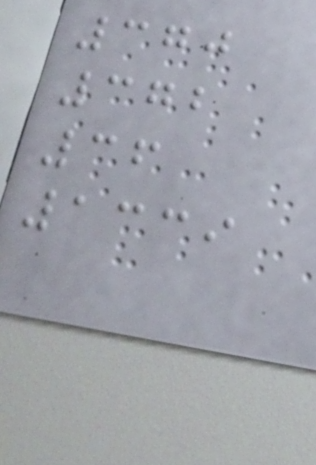370
372
36
1339
